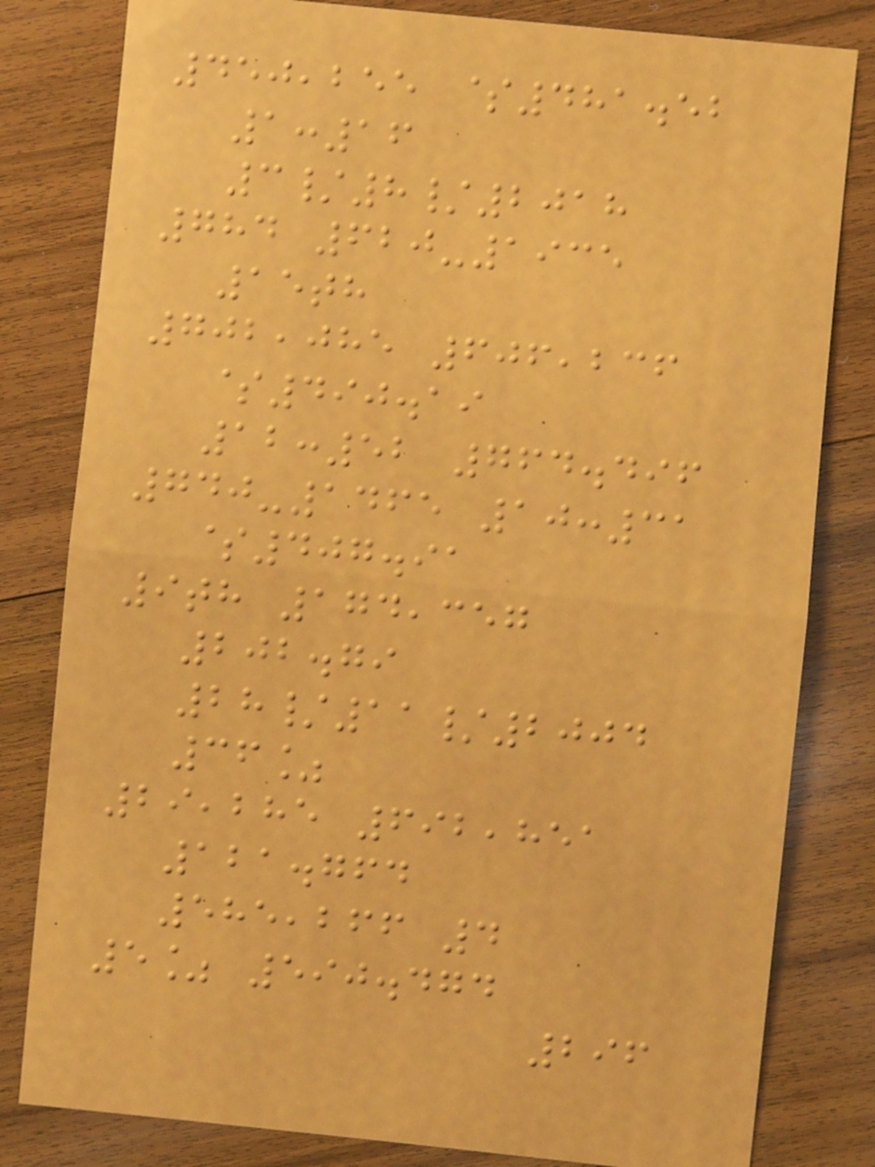450,255 $481.52
1:16
3/8/2018
784 620-1935
15th
702,085 606,236
$490.19
12:52 764.496
740-1465 10:31
$407.91
9th 174,357
202.79
28/11/2004
36%
29,285 692,851
121.764
585,266 4
5% 590.474
296
